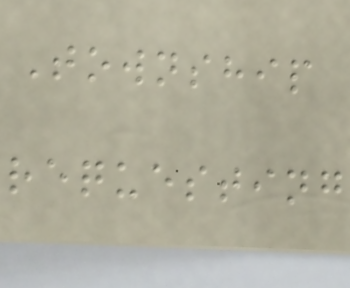Township
requesting
